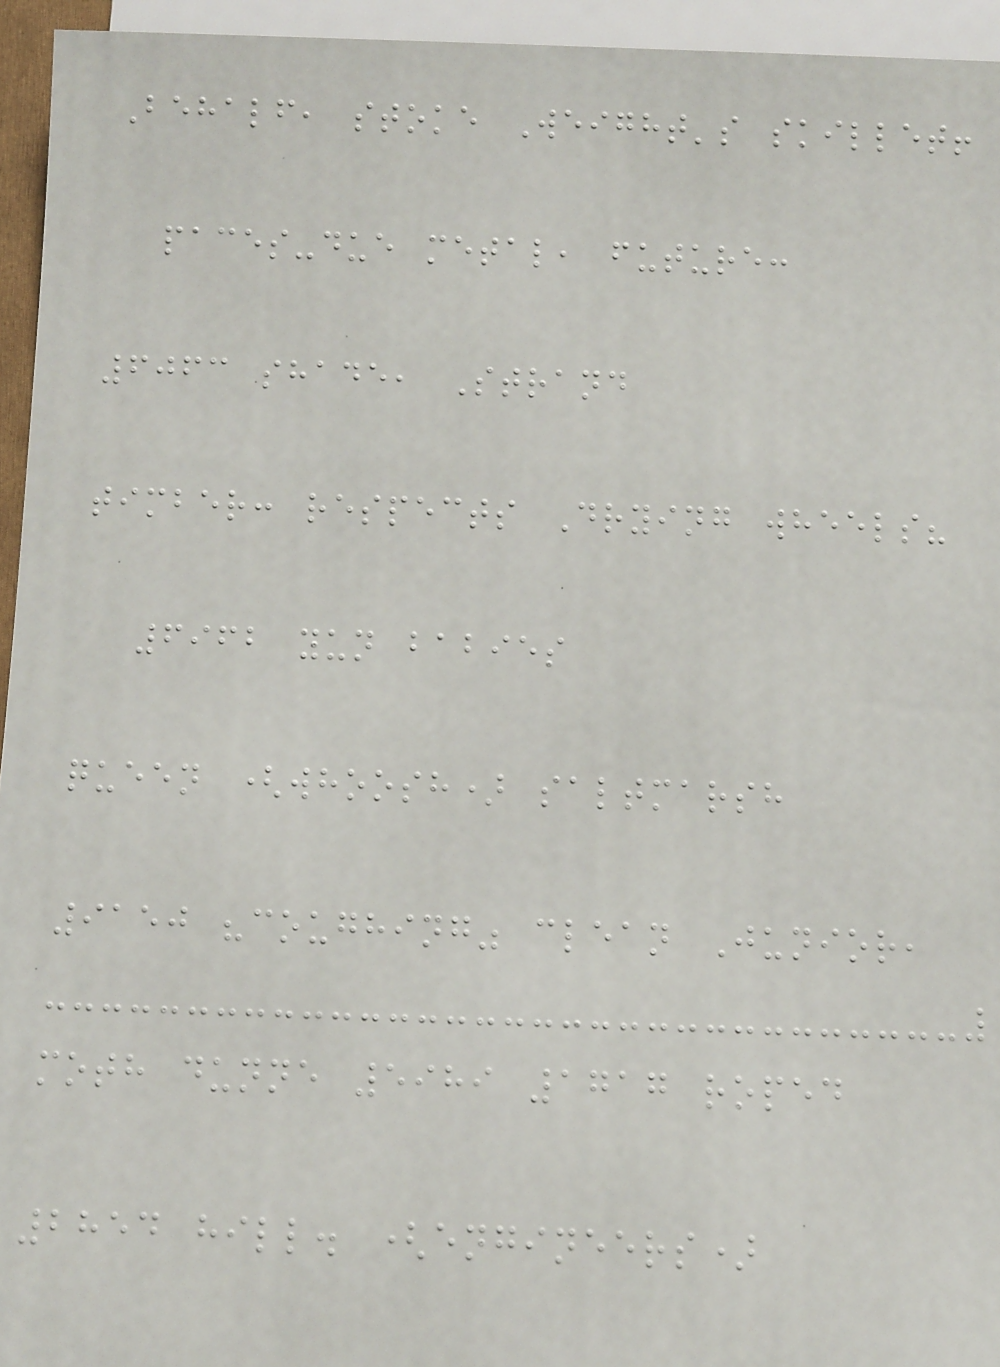Behalf, stoke Weight's skillet!
paces-due metal, future:
6063 shade, Strand
timber: respects Drying wheels?
6962 yun babies
queen (whoosh) saltmarsh
9150 "coughing" clean Junior,
moth dunne 5989 1717 roped
2854 hill. (engineers)
